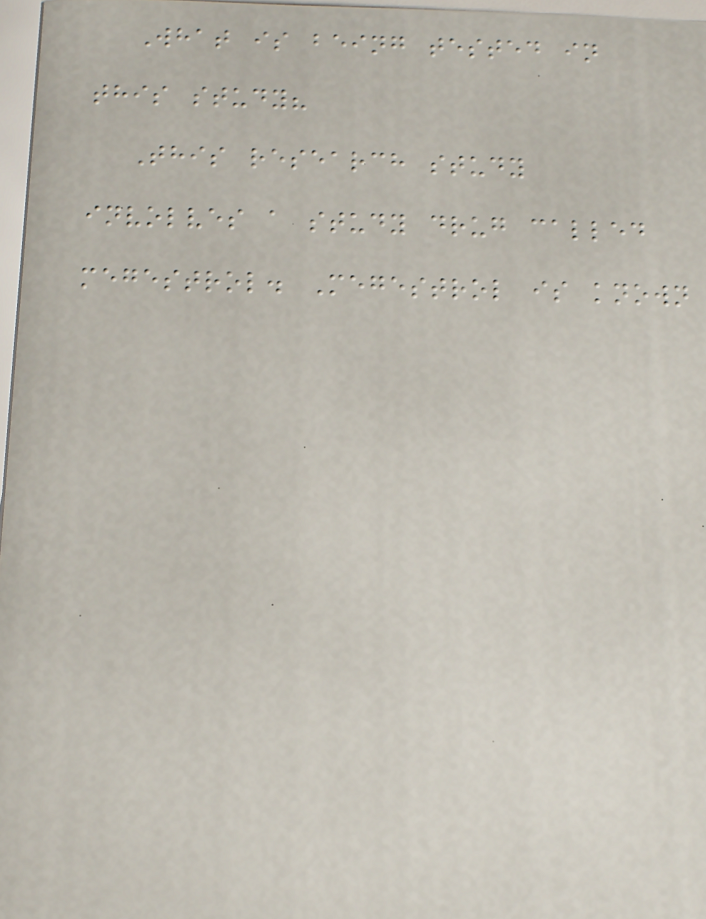What is being tested in
this study?
This research study
involves a study drug called
megestrol. Megestrol is known
